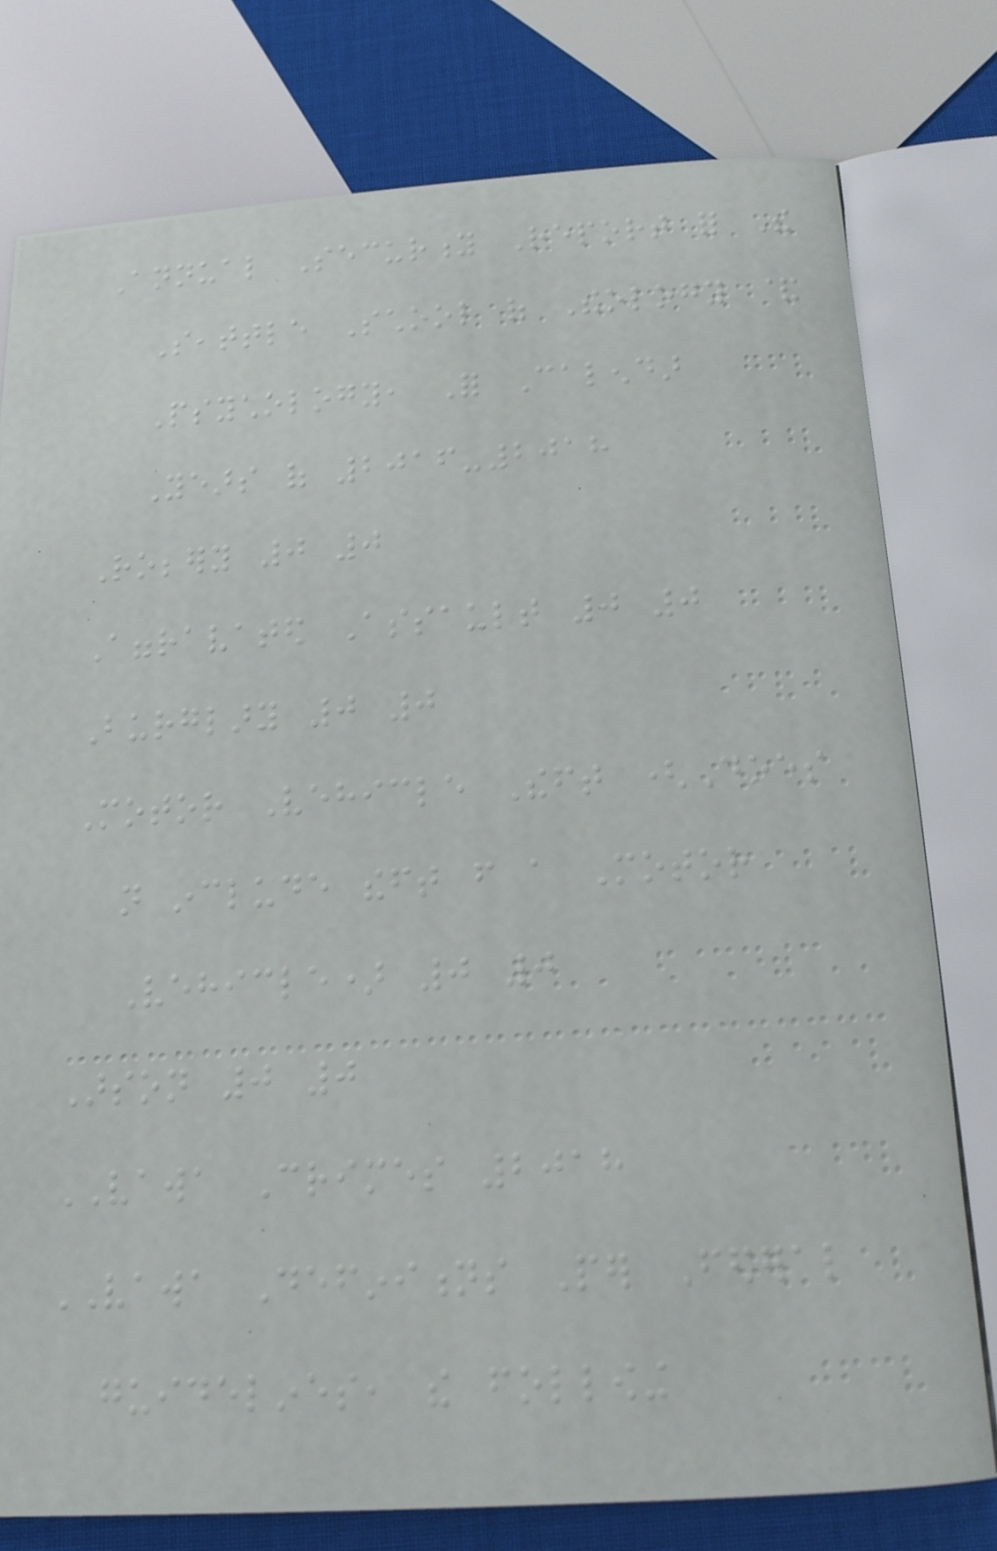Annual Security Report for The
Seattle School of Theology &
Psychology, For Calendar
Years of 2016-2018
Robbery 0 0
Aggravated Assault 0 0
Burglary 0 0
Motor Vehicle Theft (Does
not include theft from a Motor
Vehicle) 0 0
Arson 0 0
VAWA Crimes 2018
VAWA Definitions Per Federal
guidelines, the following
